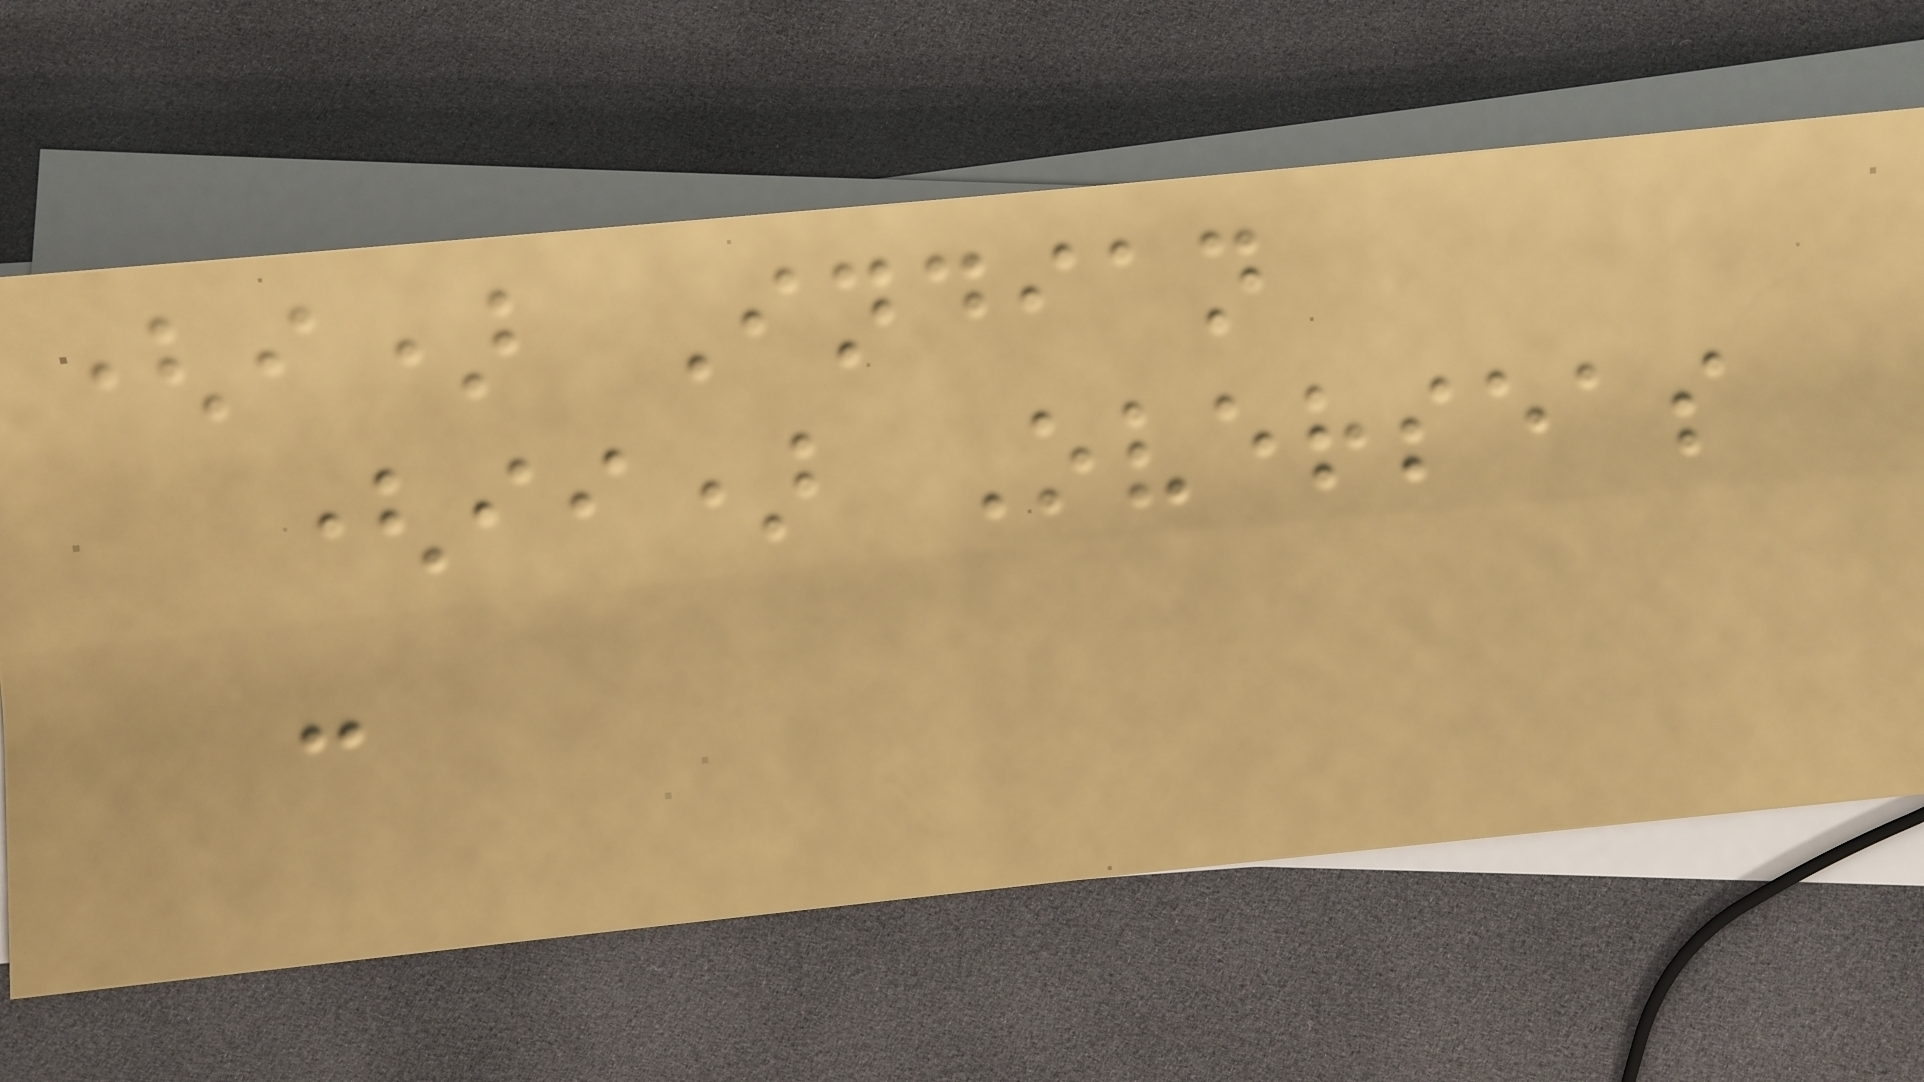(i) Indian
(ii) Overseas
-
